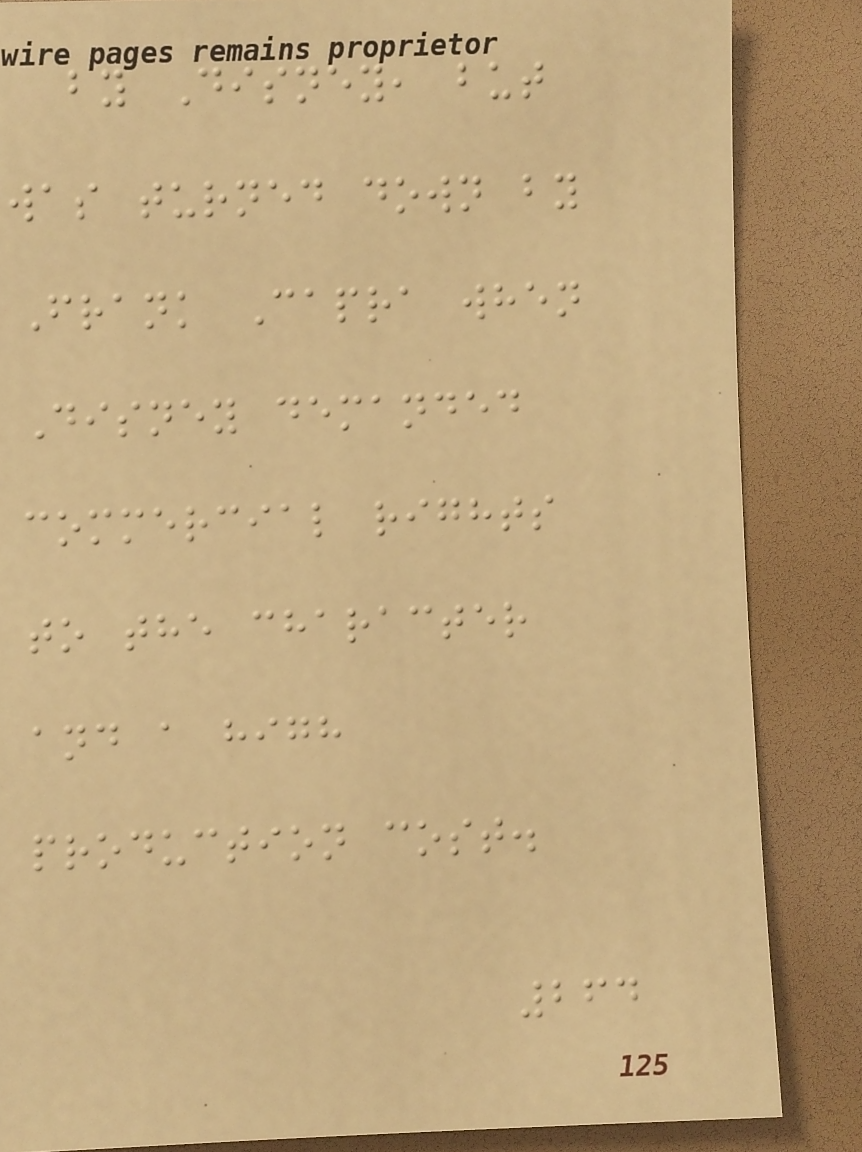by Disney, but
was turned down by
Frank Capra when
Disney demanded
commercial rights
to the character
and a high
production cost.
264
